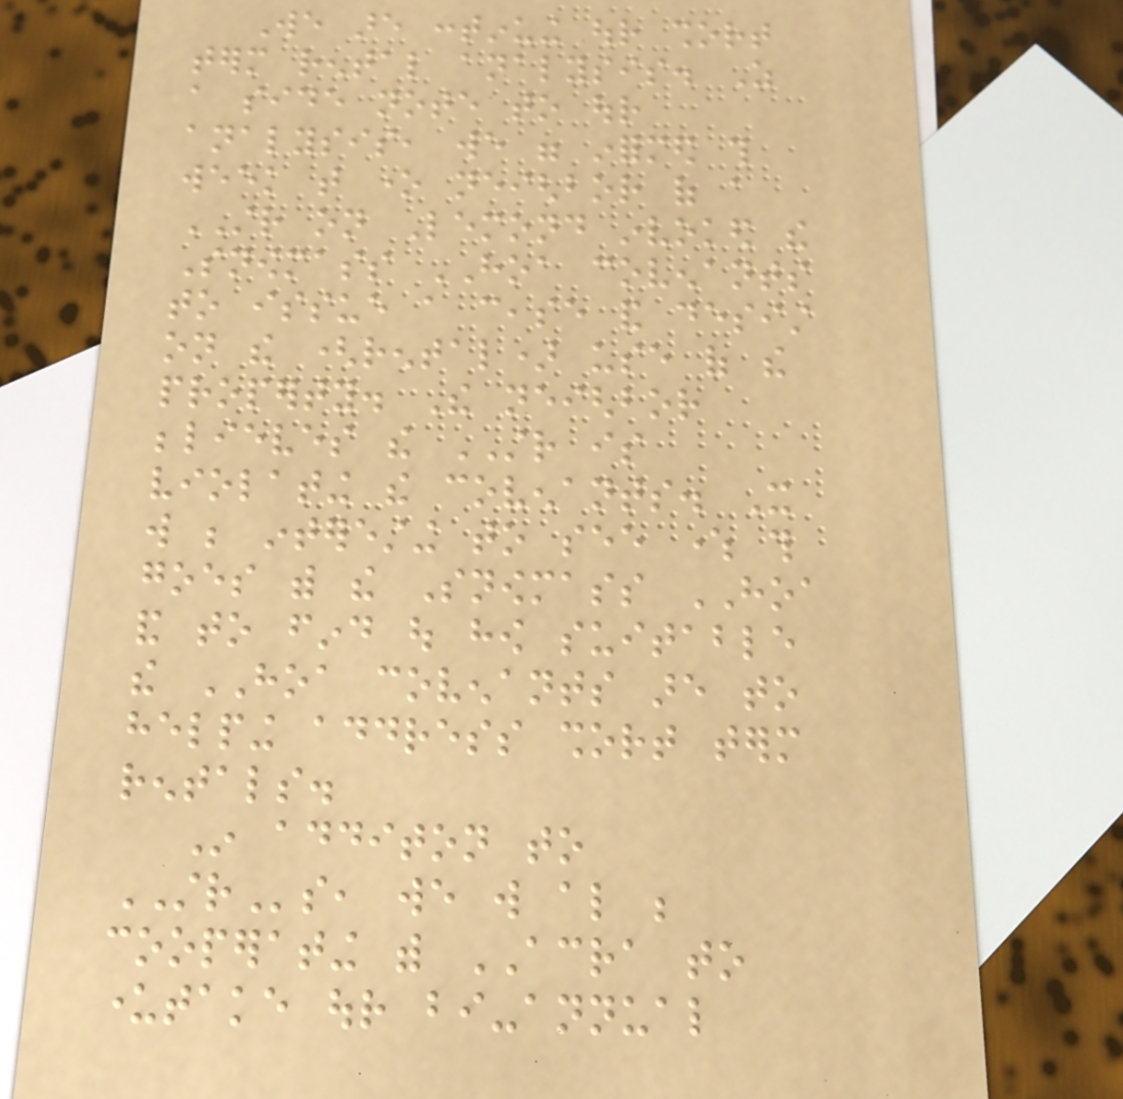We are continuing our short
term rental analysis. As
a side note to our
analysis, we were informed this
week that one neighbor of a
STR on Lemond invoked the
Snowmass HOA covenants
to issue a cease and desist
on the (rental) use of the
property. The neighbor
believes the STR is
violating the covenants. It
will be interesting to see where this
goes with the Snowmass HOA
and to find out how suitable
the HOA covenants are to
helping address short term
rentals.
In additon to
STRs, we will also be
cooperating with ACRA to
undertake our bi-annual
